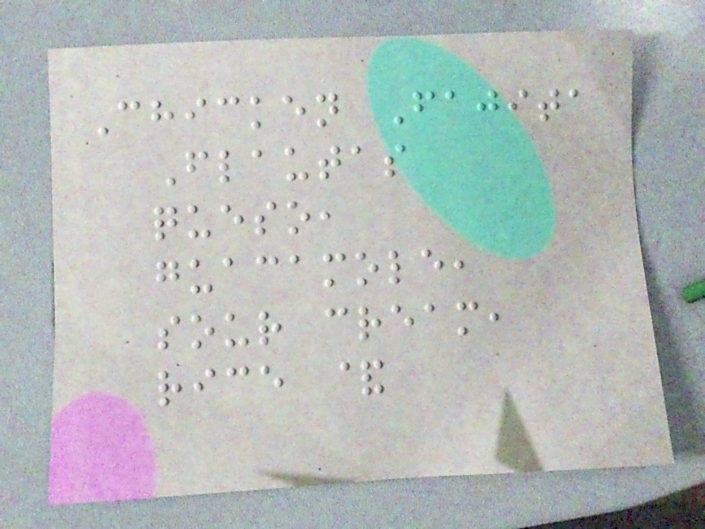Chicken Fajita
Flautas
queso,
guacamole,
sour cream,
rice &
